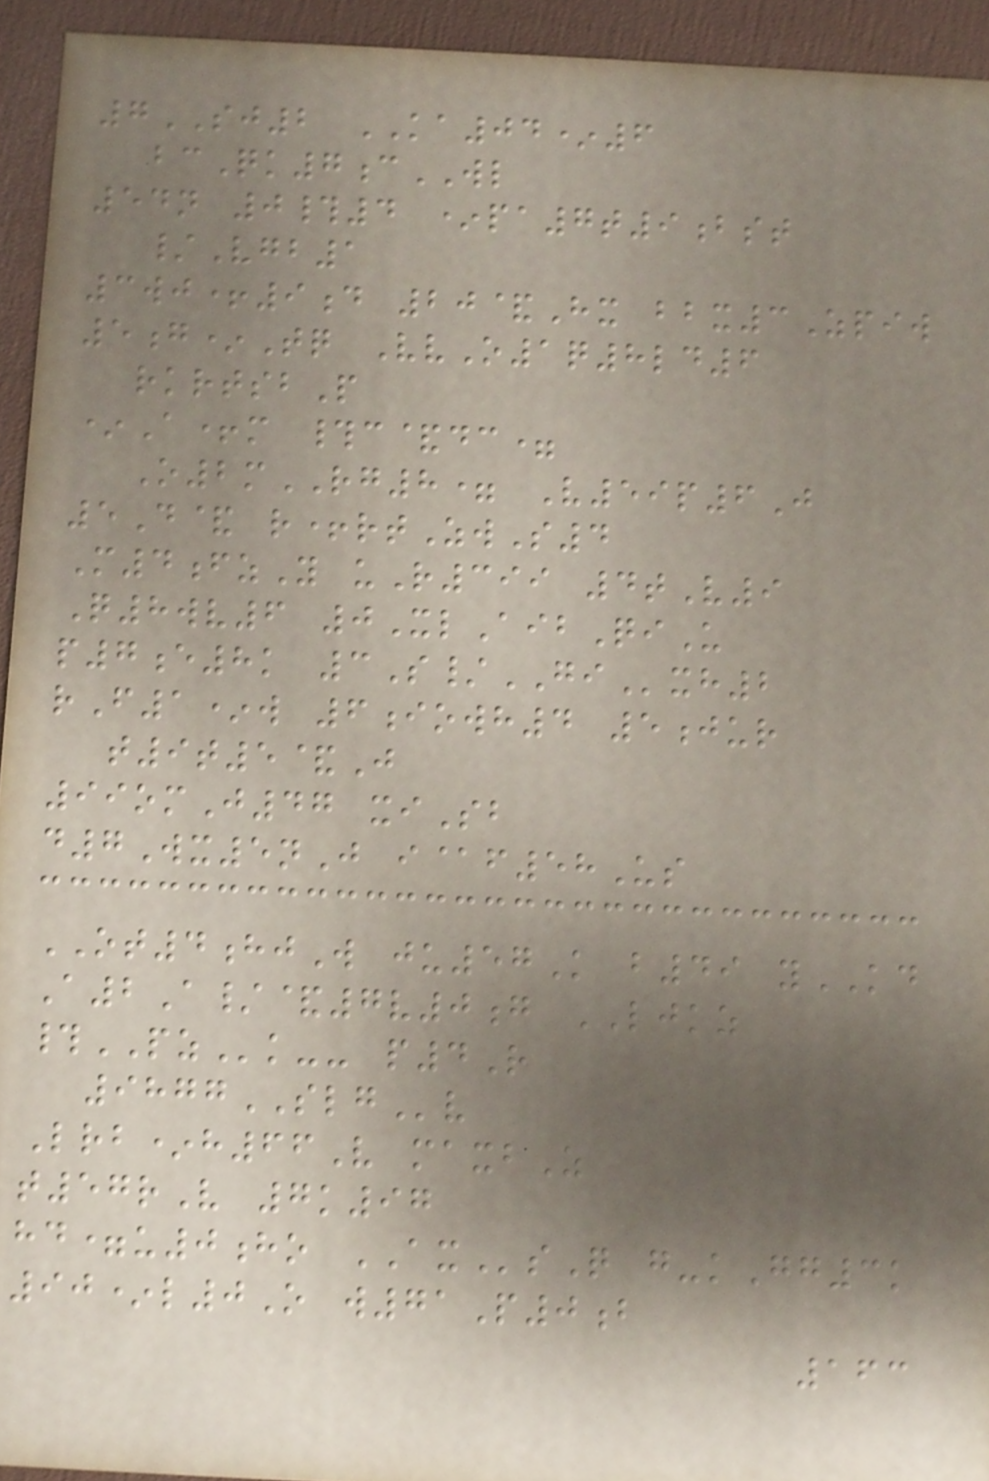7SJ2 KA04*6
bcQk7cWL
54n 0#4 *pa7t9bst
/Vgb1
3wj+9d 20&Hx bbx3Zpiw
5g*Tq VvO1q8ld6
rkrtsbP
*A+m #c&dc=
O2mRG8= V59p6J
5D& r+rtZwS4
M4fzY uR399 4tV9
Q8wv6 0XlAibQiU
p7e8k 3S/GIxh2
rF1*w 6iowh4 5jur
t9t5&J
99omJ47 xiSb
d7Wx5nJ i@f58Us
OT4hjW ju57K b49 yKD
A2A/&7v0g LJKZ
#PZk-- p4R
9877SLGv
Lrb*h66V maxbZ
t57rV 7k97
hd=u0ho AXsQ g-kGg3k
90*l0O w71P0b
163
